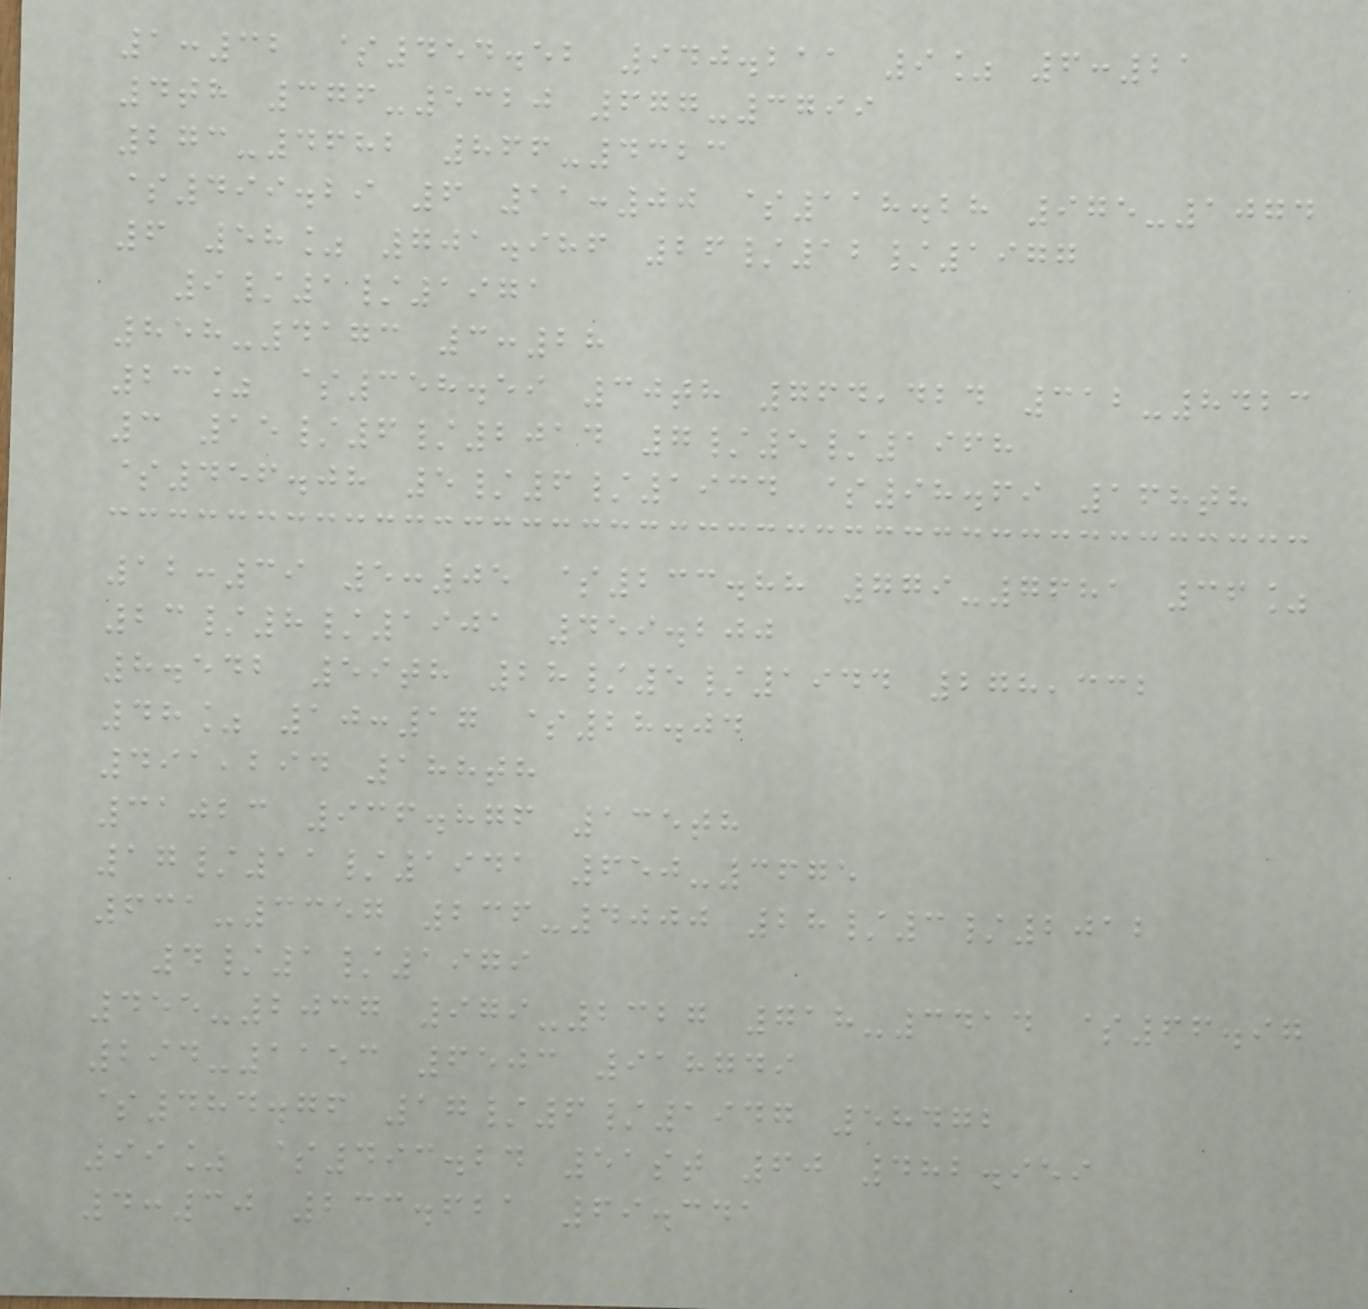1:32 $454.52 940.211 9% 6:21
4th 376-5320 677-3799
273-4682 866-4323
$499.29 6 11:00 $118.28 975-1074
6 58% 701.986 26/12/1977
9/1/1971
858-4173 3:28
23% $358.59 30th 764,424 312-8423
3 15/6/2014 7/5/1968
$456.08 5/6/1934 $98.69 168th
12:39 5:05 $233.88 779-7681 36%
23/8/1901 459.200
8.542 59th 28/5/1944 278,332
48% 10:17 $28.04
491,294 188th
31023 936.876 135th
17/11/1941 650-3675
631-3357 236-4000 28/3/2012
4/1/1979
455-2037 979-2327 718-3414 $66.97
294-1153 6503 918749
$484.76 17/6/1947 58472
99% $493.24 51st 60 482.959
4:30 233.621 69.341
